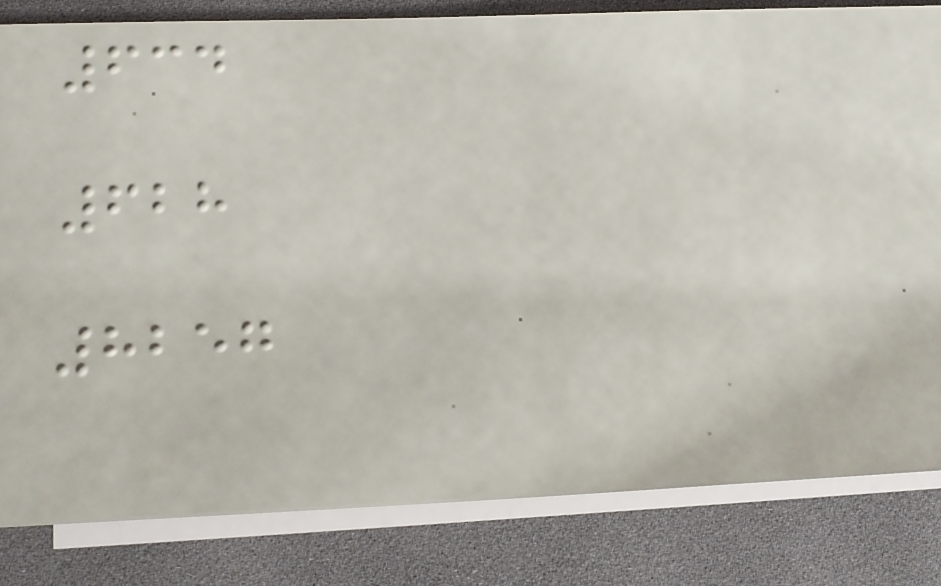634
628
8257
